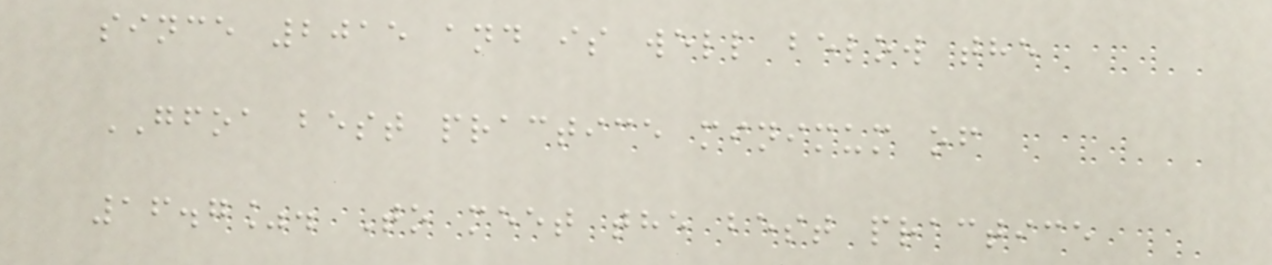since 2015 and is well below the
GFOA best practice minimum of
16.7%. To meet the best practice
